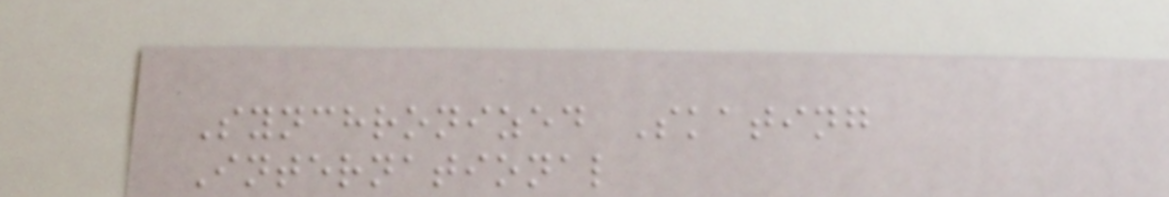Synchronized Skating
International
